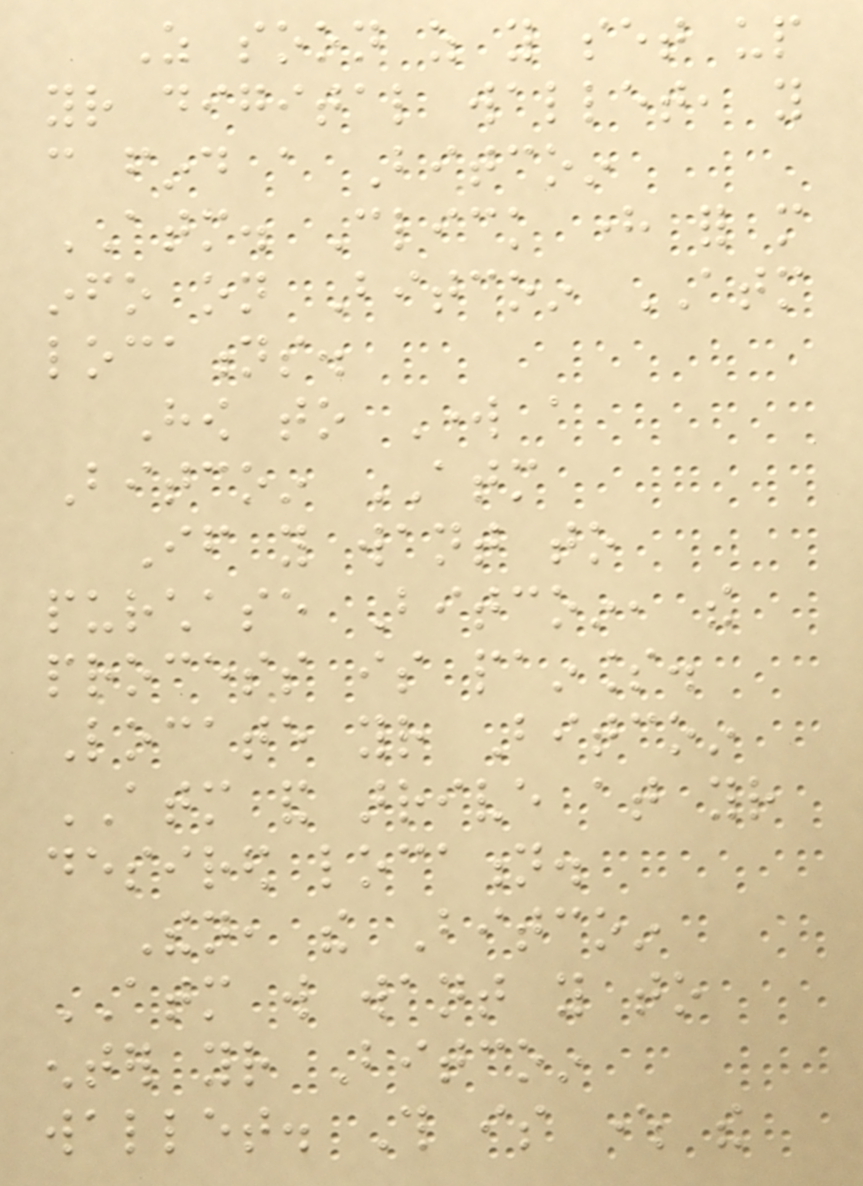As soon as you set up
your digital wallet, you
can find a Bitcoin
ATM. Click here for more
info on Bitcoin ATM
locations.
How to Work a
Bitcoin ATM
If you want to
purchase Bitcoin, the
process is painless.
Locate your Bitcoin
ATM and arrive at your
desired location.
Then, the Bitcoin
ATM will want you to
enter your Bitcoin
wallet. This is where the
